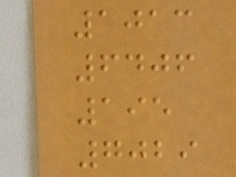1013
6406
195
7029
